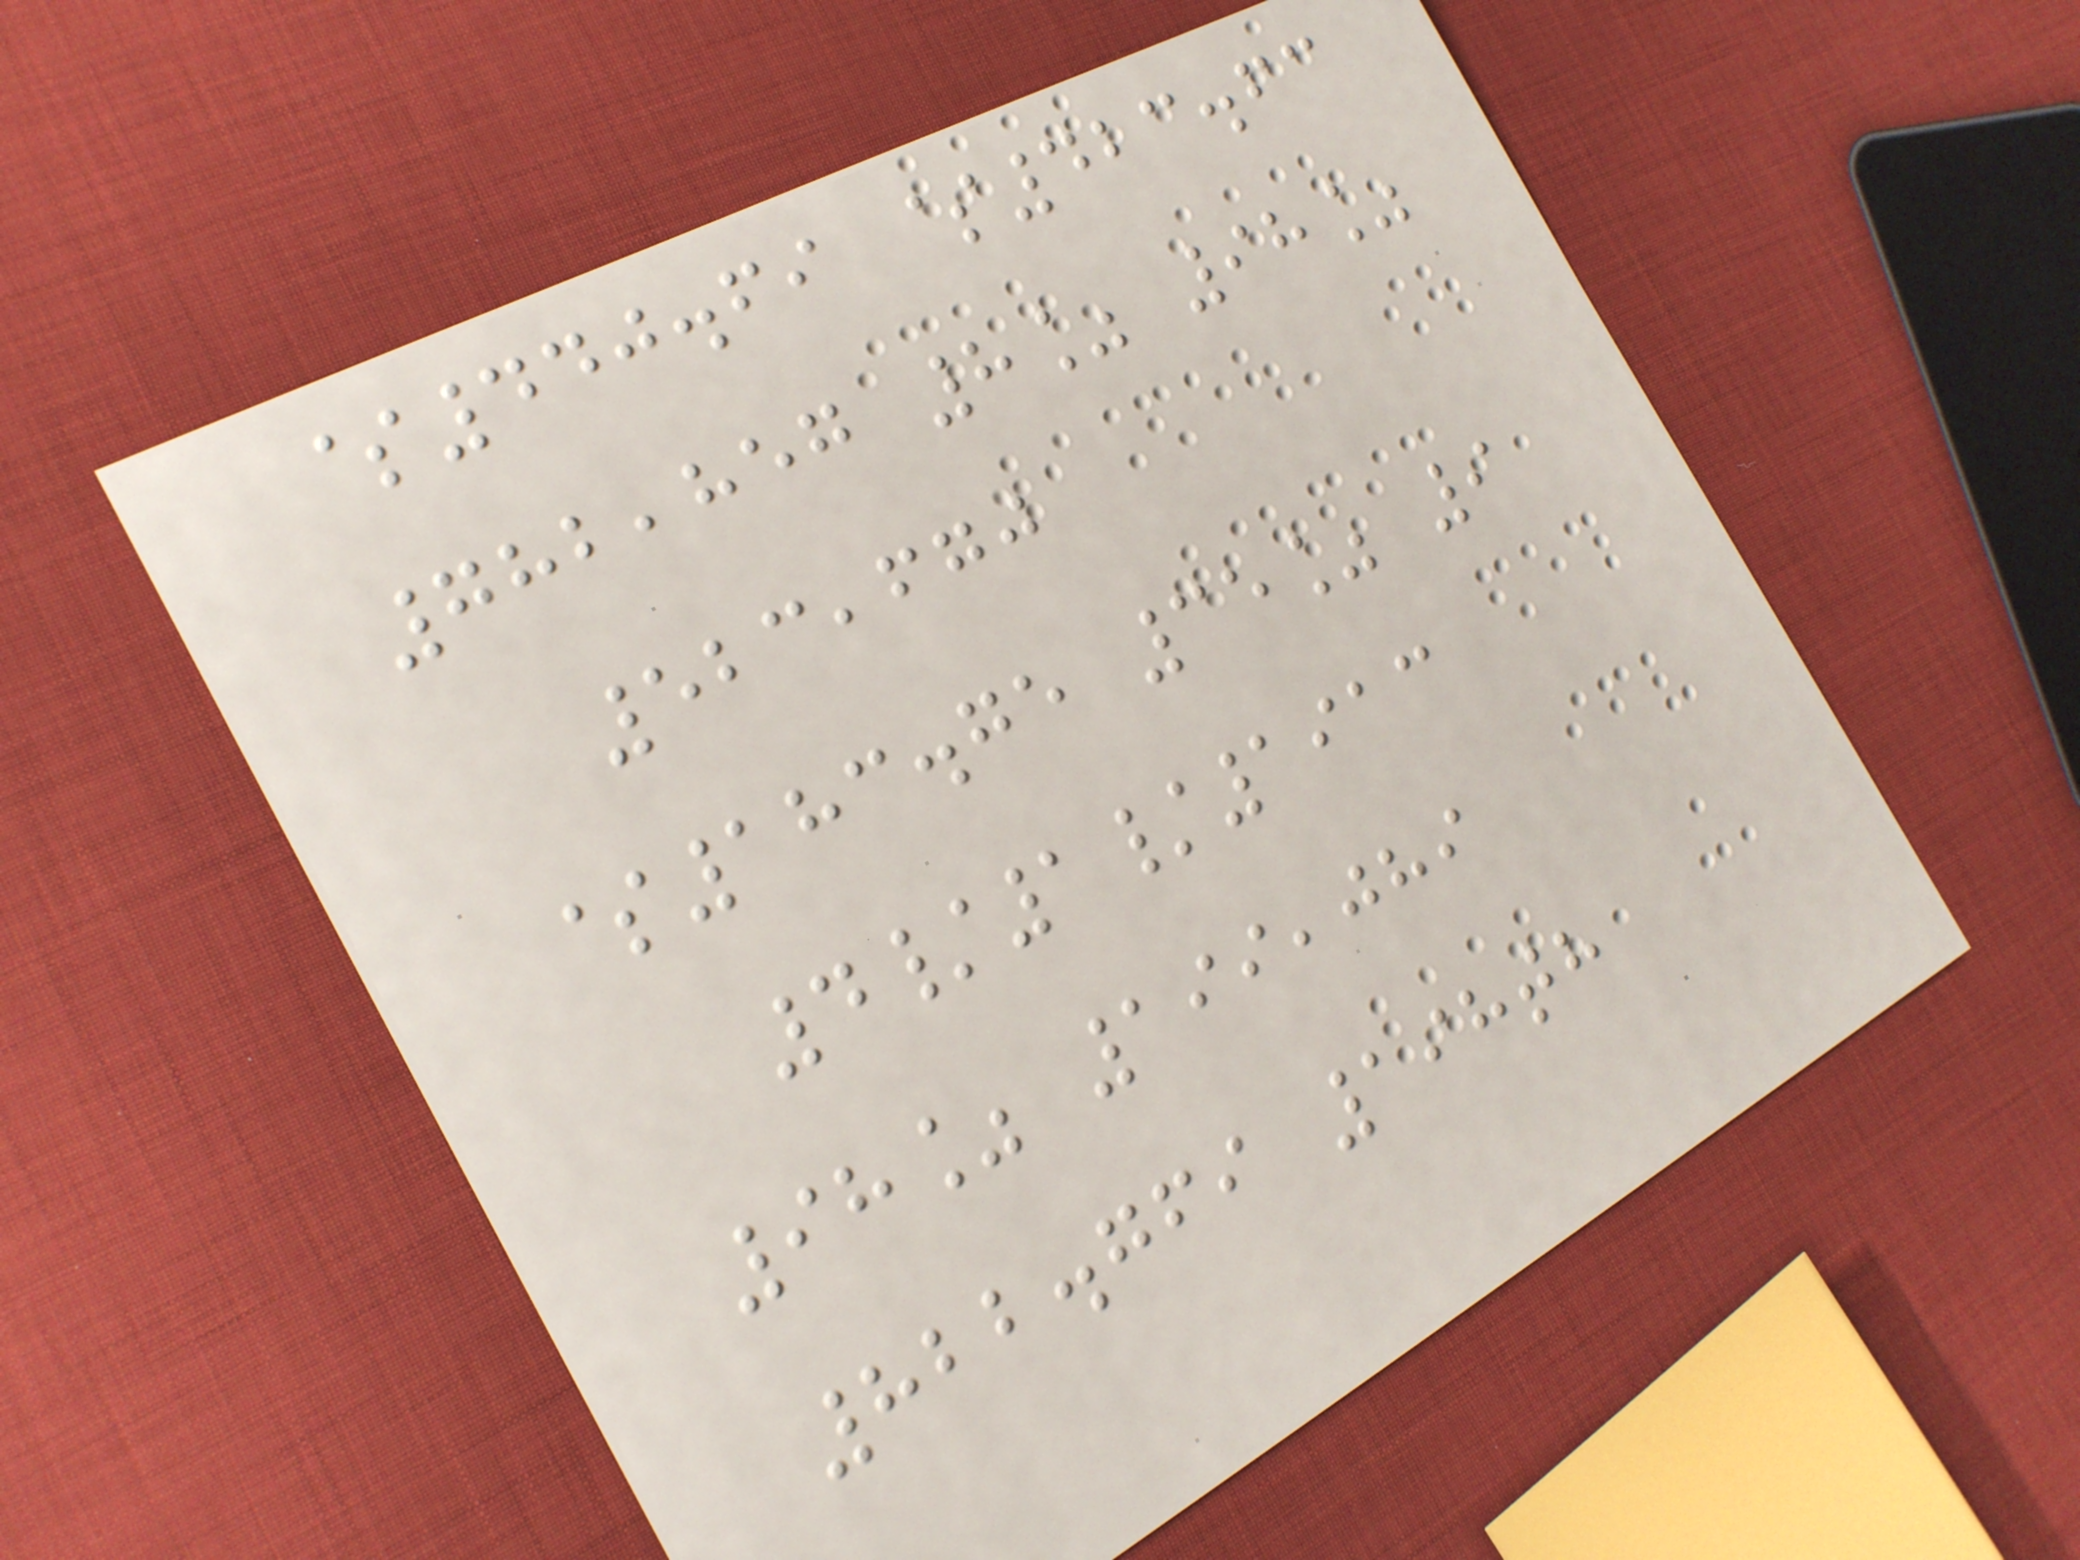$440.69 $423.63
782,857 8% 98%
523,670
$183.75 35% 9
4/1/1913
98% 199,089
822.769 198th
